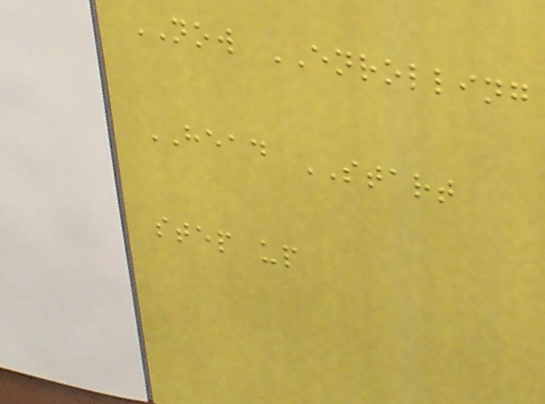NOW ENROLLING
HEAD START
step up
